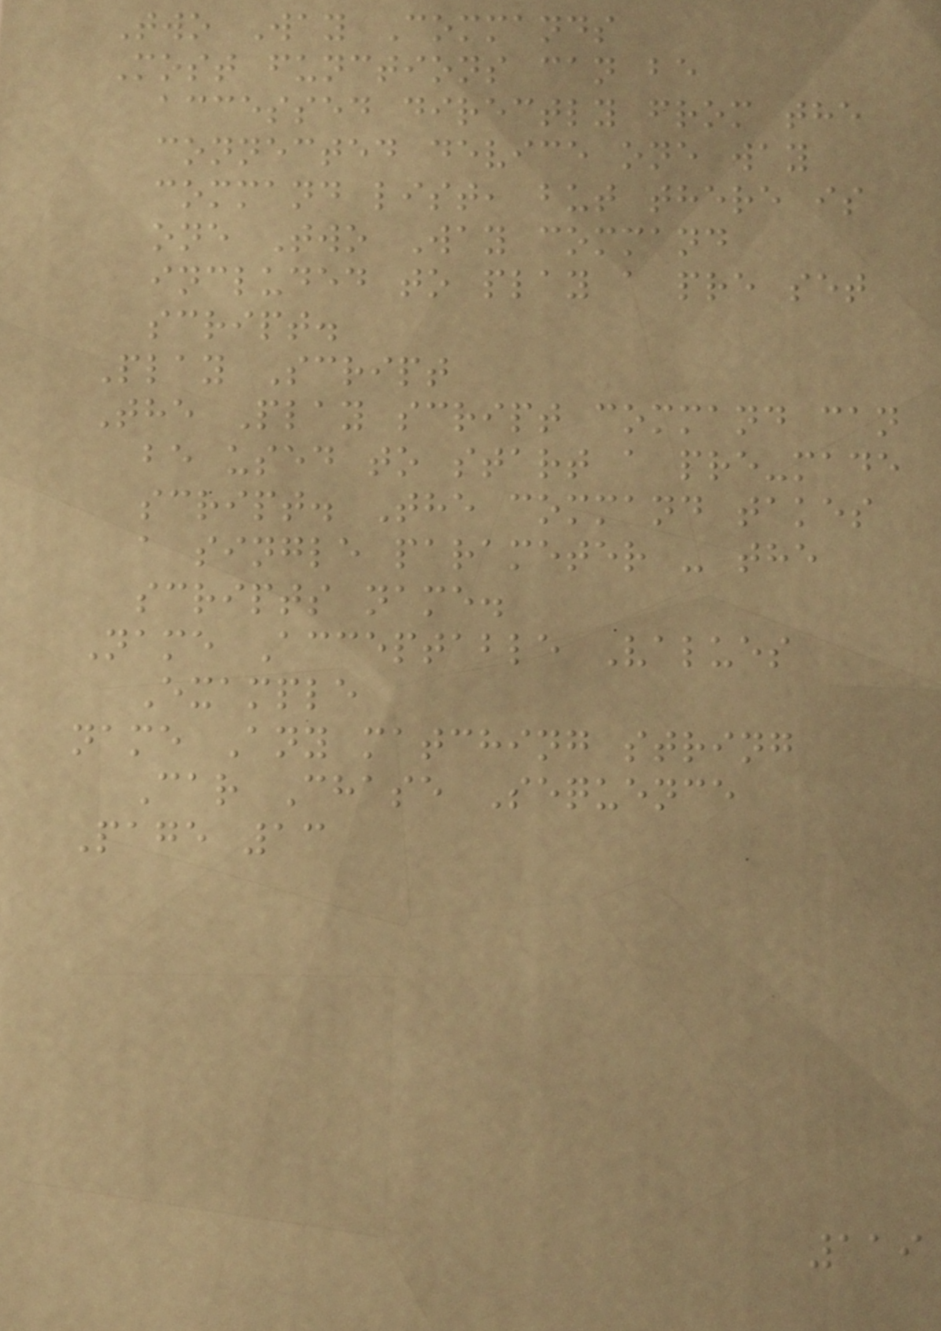Two Way Commands
Most functions can be
accessed directly from the
connected device one way
command list, but there is
one Two Way command
included to play a pre set
script.
Play Script
The Play script command can
be used to start a pre-made
script. The command takes
a single parameter - the
scripts name.
Name Acceptable Values
Example
name Any matching string
Car Chase Sequence
Page 13
119
